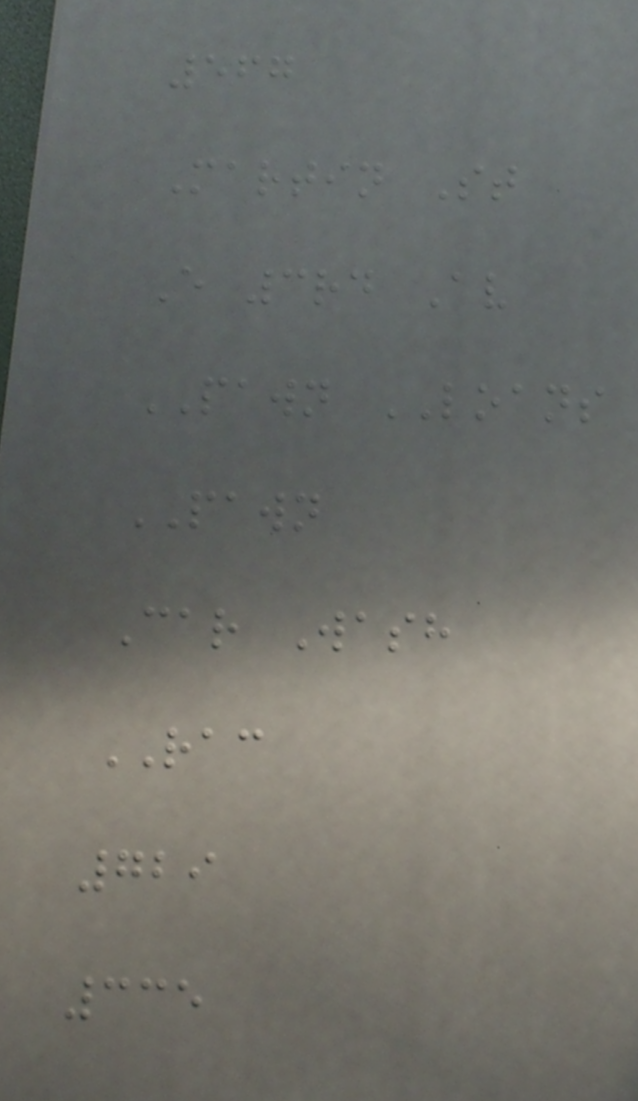567
Martin St
E 3rd Av
PAWN LOANS
PAWN
Car Wash
RAC
729
335
